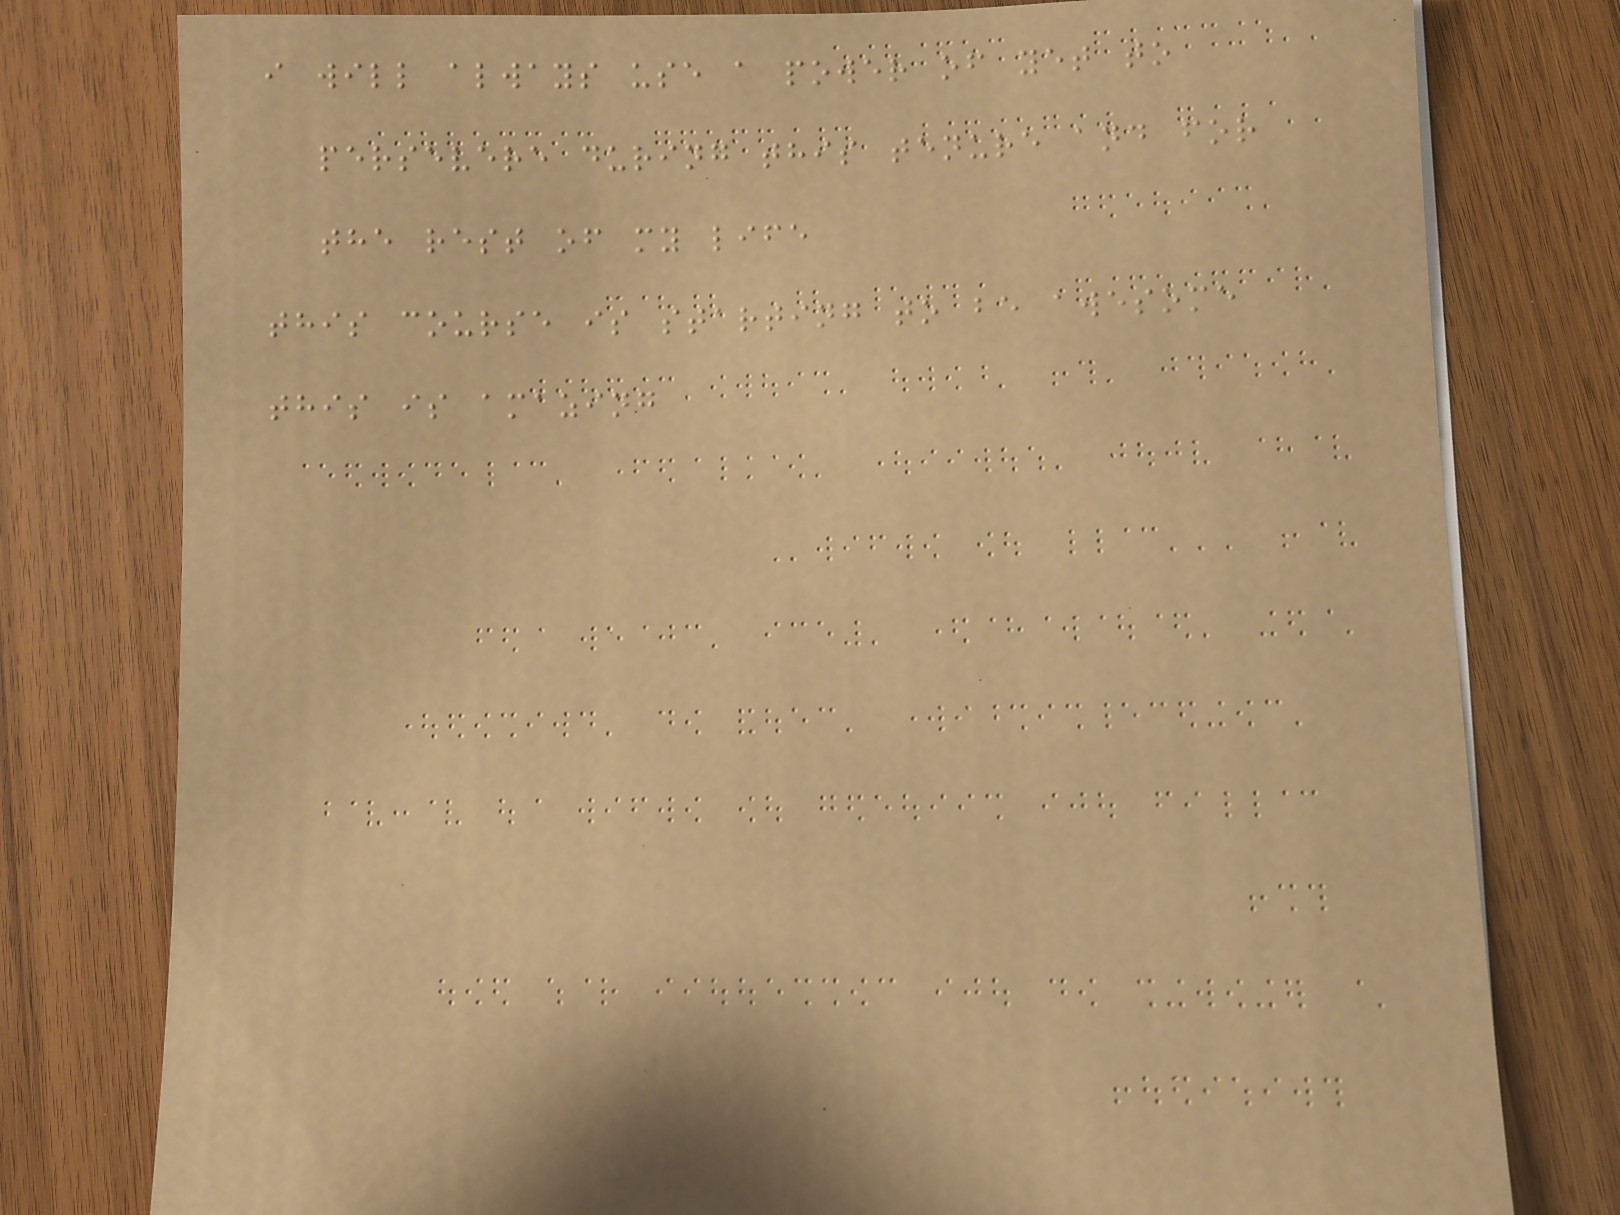i will always use a power of yet to
persevere during this tenure and for
the rest of my life
this course is starting to be awesome
this is amazing
